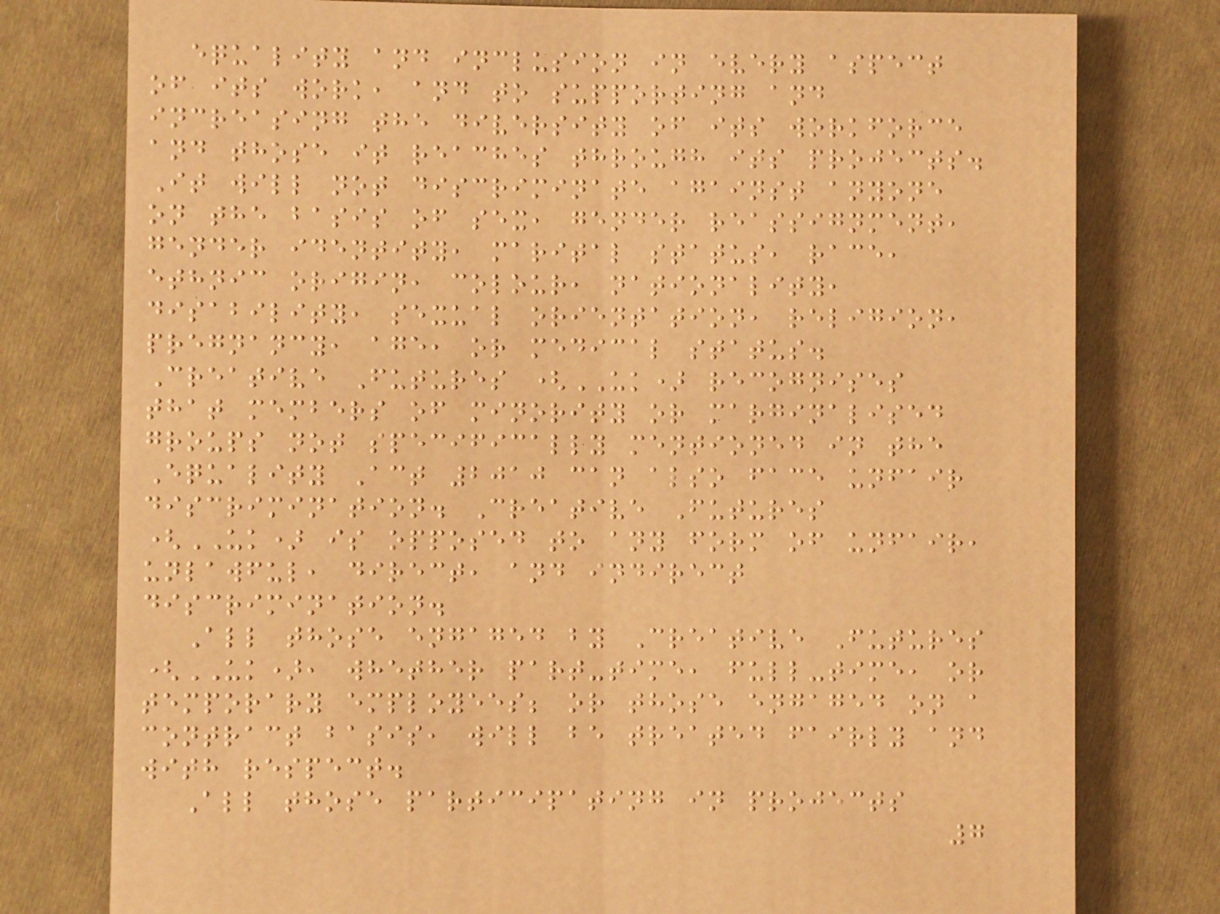equality and inclusion in every aspect
of its work, and to supporting and
increasing the diversity of its workforce
and those it reaches through its projects.
It will not discriminate against anyone
on the basis of sex, gender reassignment,
gender identity, marital status, race,
ethnic origin, colour, nationality,
disability, sexual orientation, religion,
pregnancy, age, or medical status.
Creative Futures (UK) recognises
that members of minority or marginalised
groups not specifically mentioned in the
Equality Act 2010 can also face unfair
discrimination. Creative Futures
(UK) is opposed to any form of unfair,
unlawful, direct, and indirect
discrimination.
All those engaged by Creative Futures
(UK), whether part-time, full-time, or
temporary employees; or those engaged on a
contract basis, will be treated fairly and
with respect.
All those participating in projects
7
